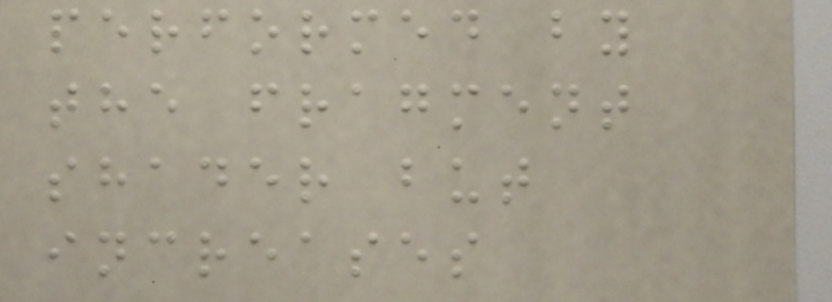performed by
the fragment
shader but
increases
